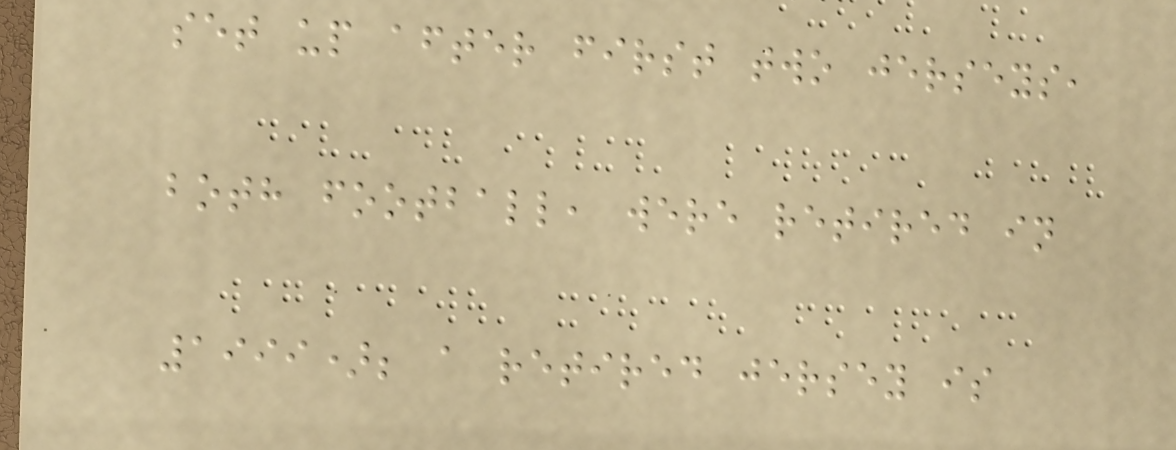set up after first two jerseys,
both football, were retired in
1999); a retired jersey is
